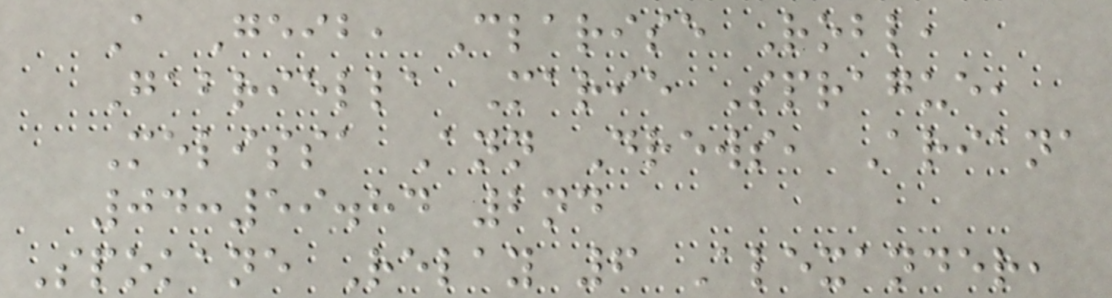A Geib, Clarise Robl,
Gabriella Marie Sprague,
Melissa Ann Drews, Ariana
04:59.84 2nd
Spokane Relay 6 Alexander,
